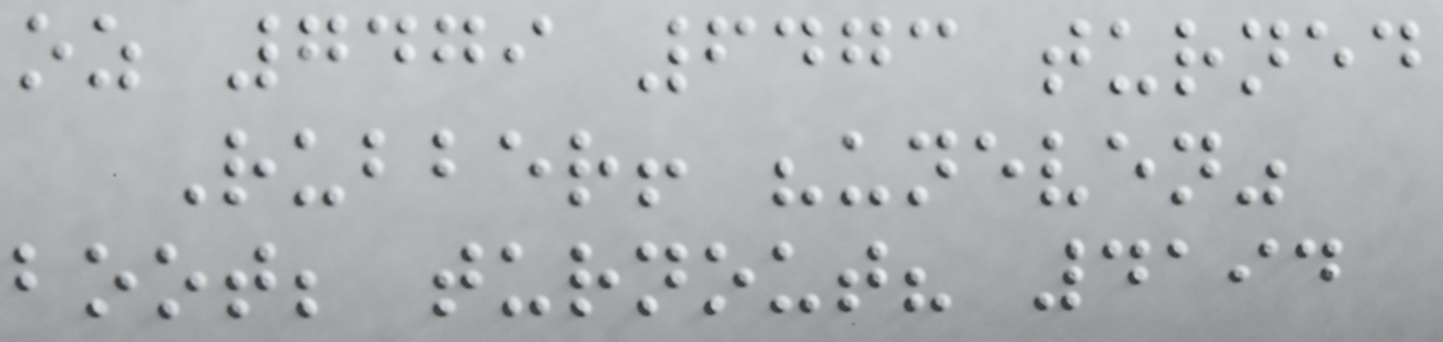oz 7479 6473 turned
Rubber! "uneven"
boot; turnout? 4194
